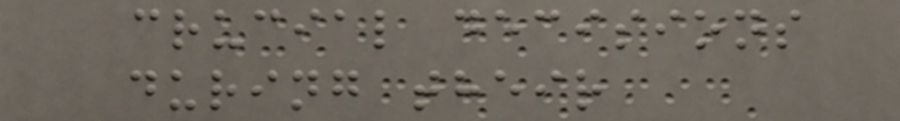crucial decisions
during their
